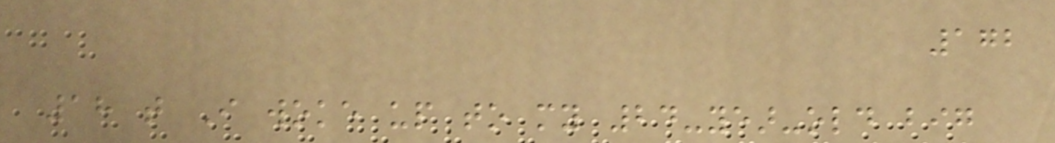172
18 that I woke up to my 24-year-old big
